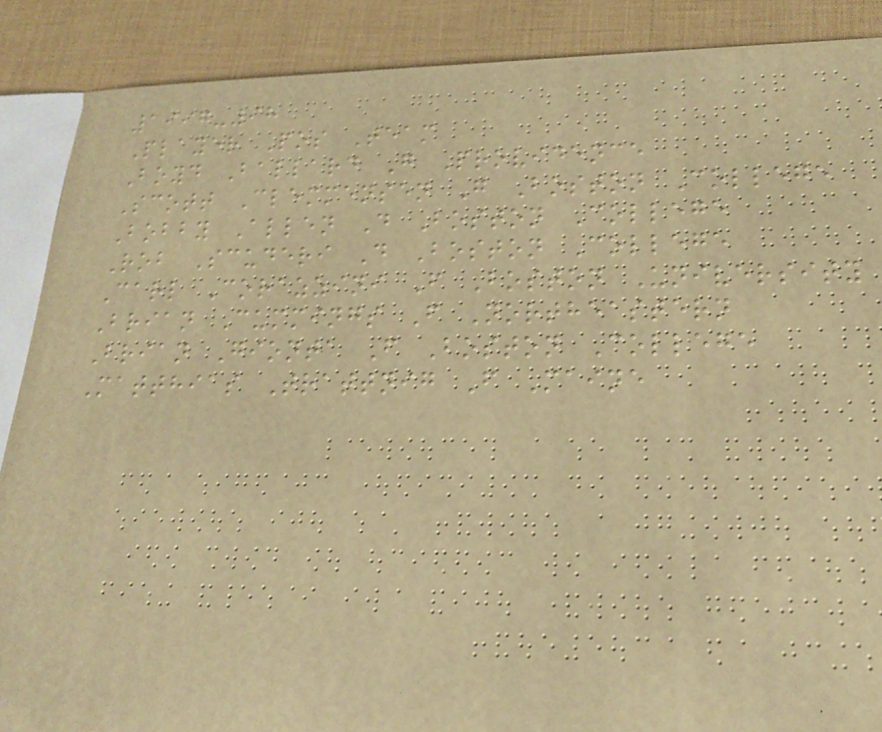1997-98
Player Pos Team
Boyd Ballard G Providence
Scott Clemmensen G Boston College
Bobby Allen D Boston College
Rob Scuderi D Boston College
Carl Corazzini F Boston University
Brian Cummings F Northeastern
Brian Gionta F Boston College
Matthias Trattnig F Maine
